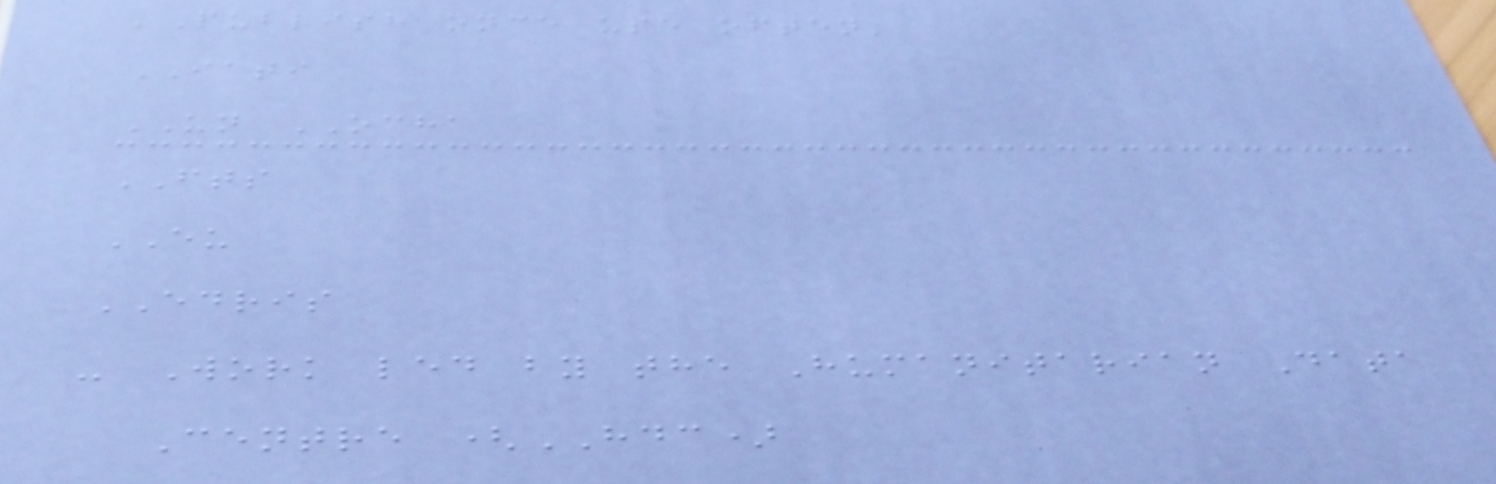'Publish once use often'
IATI
UN OCHA
FTS
EU
EDRIS
- Work led by the Humanitarian Data
Centre (HDC)
